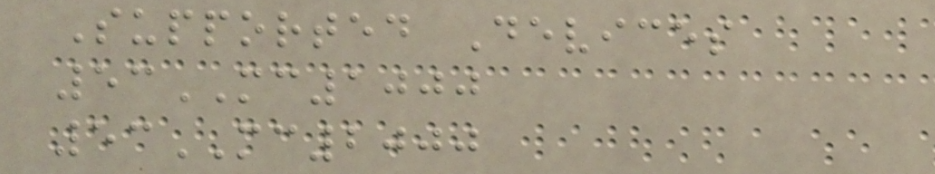Supported Devices
53MC1000
53MC2000
